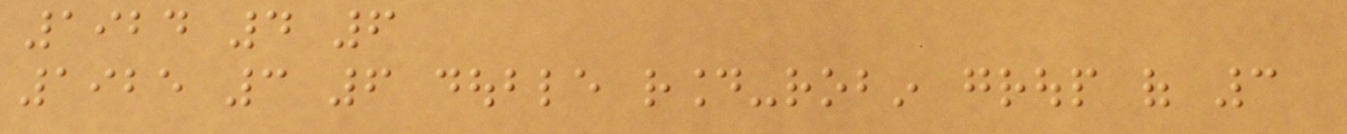1924 4 6
1925 3 6 double round-robin group of 3
